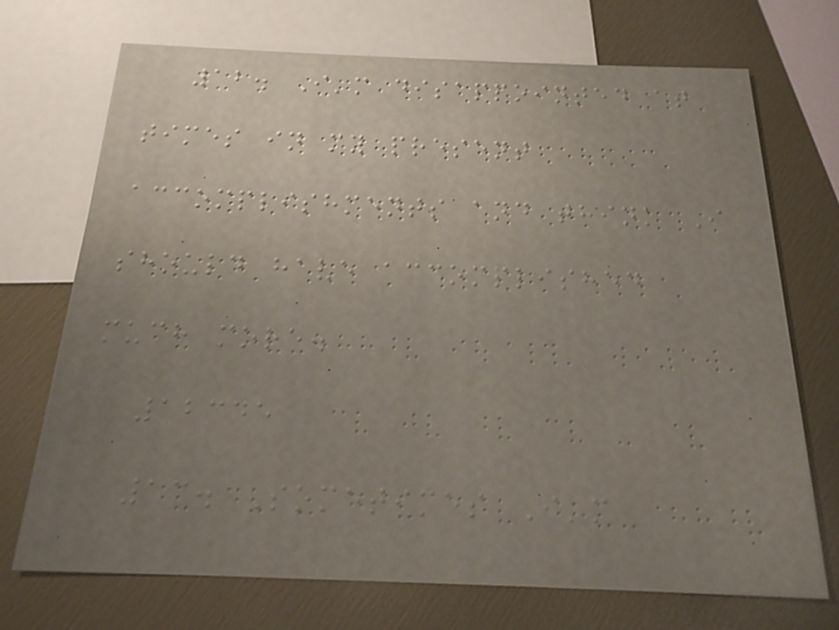12. I'm disappointed at
times in my present
accomplishments and think I
should have accomplished
much more.
12345
13. Sometimes I'm
